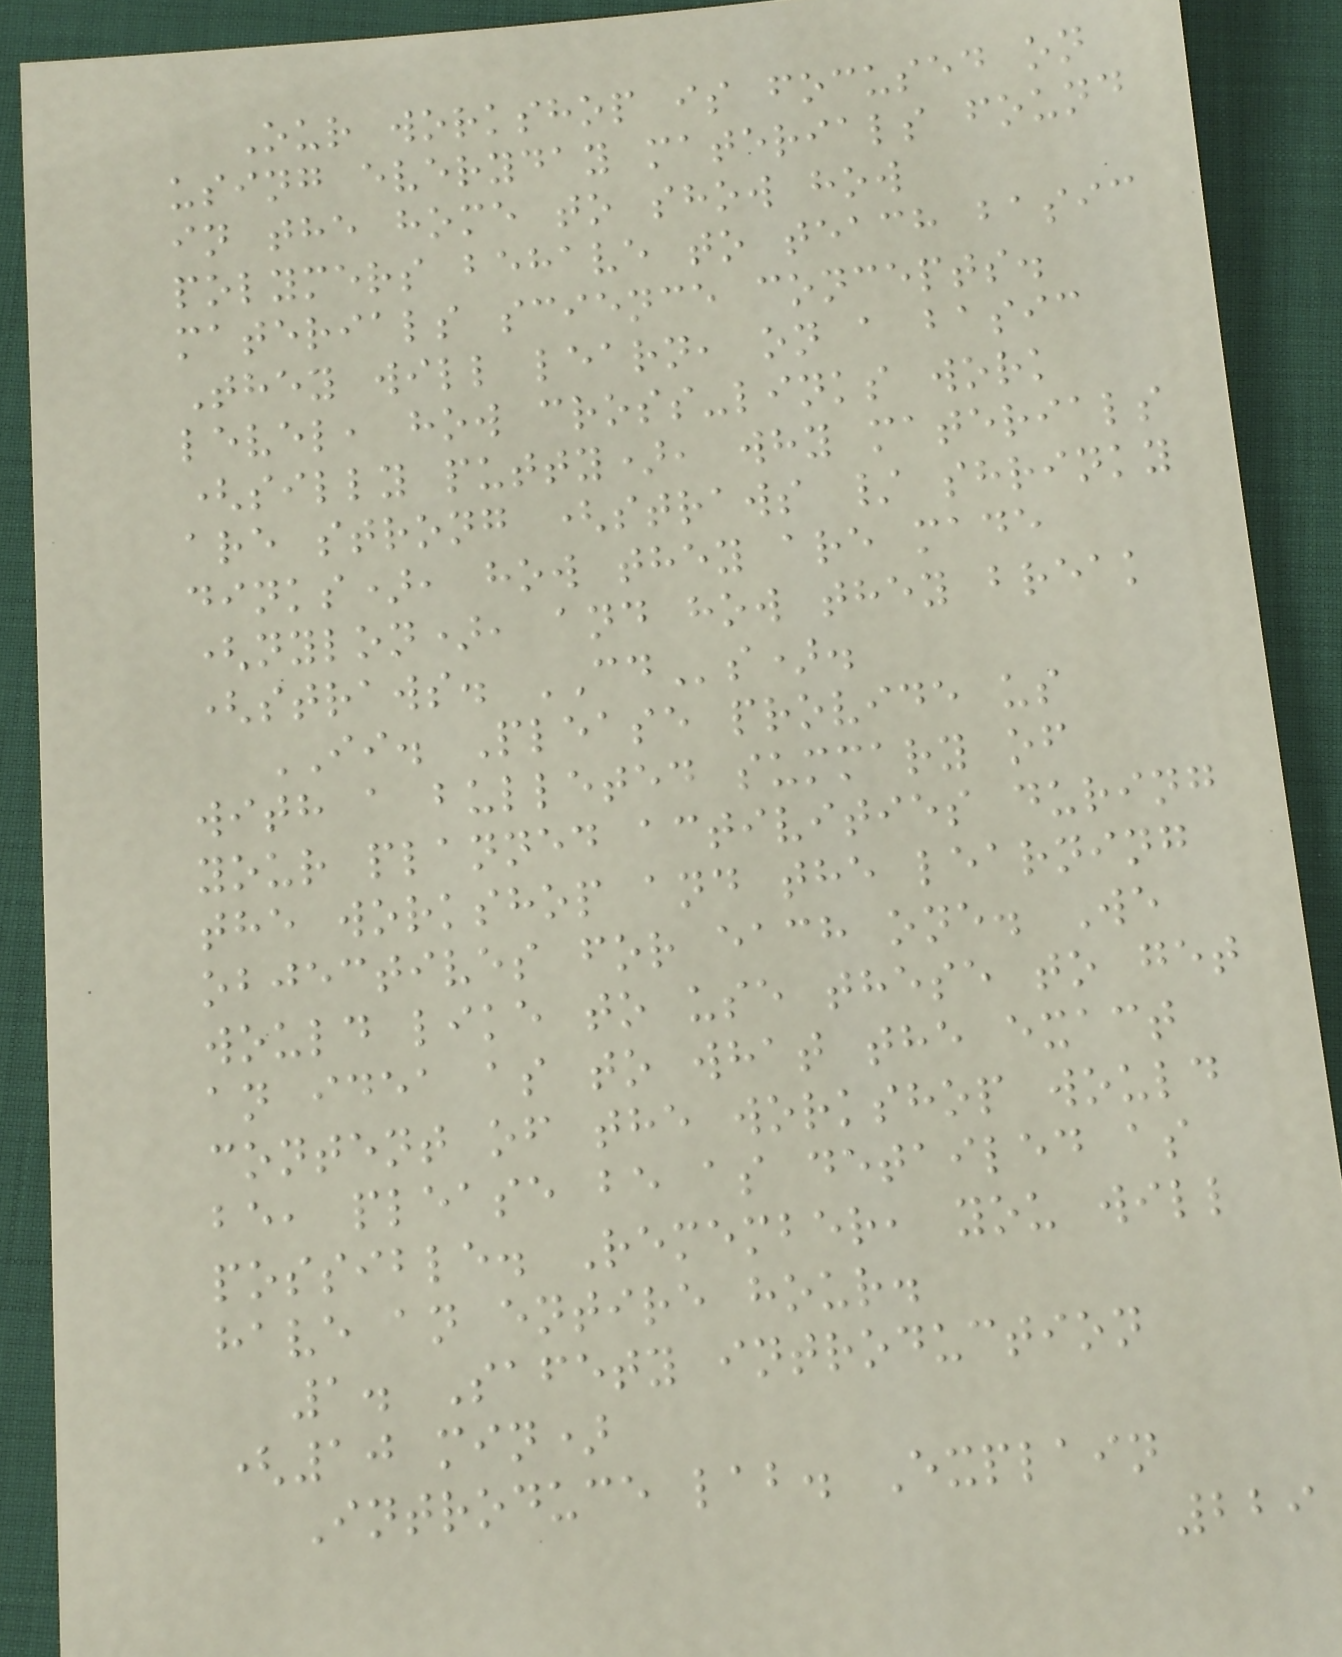Our workshop is focused on
using everyday materials found
in the home to show how
polymers behave to teach basic
materials science concepts.
They will learn, on a basic
level, how cross-links work
(silly putty), why materials
are strong (straws / shrinky
dinks), how they are made
(nylon), and how they break
(straws. CDs).
II. Please provide us
with a bulleted summary of
your planned activities during
the workshop and the learning
objectives for each one. We
would like to use these to get
an idea as to what the exact
content of the workshop would
be, please be as detailed as
possible. Remember, you will
have an entire hour.
1. Safety introduction
(10 min)
Introduce lab. Explain
229
